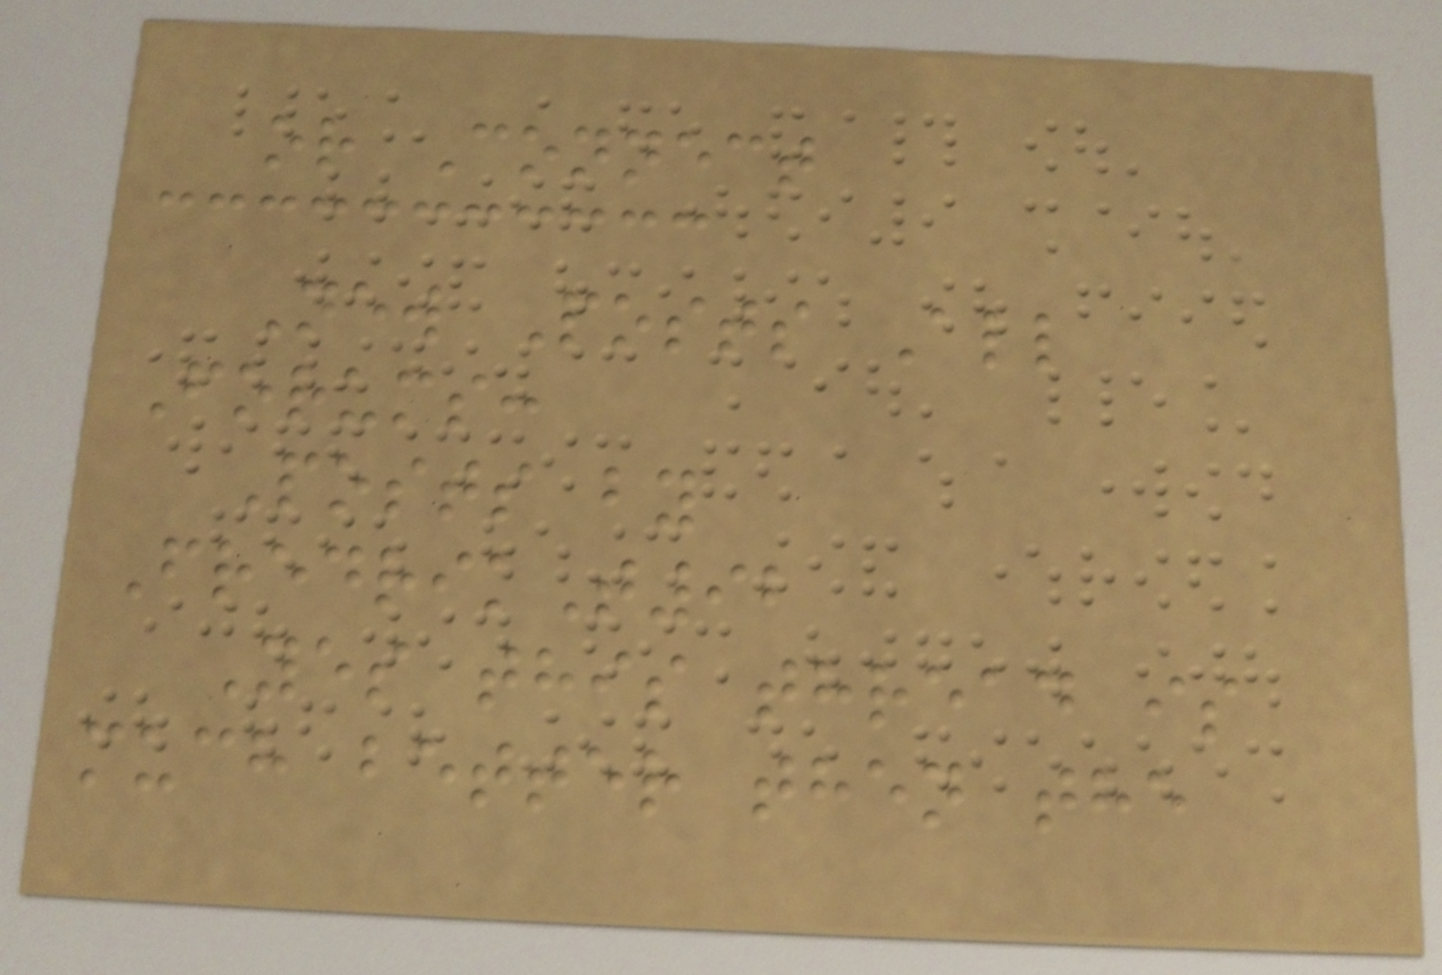or Connect
New Posts All
Forums:
Posts by
FredrikT92
Yes this thread is
much better then the
